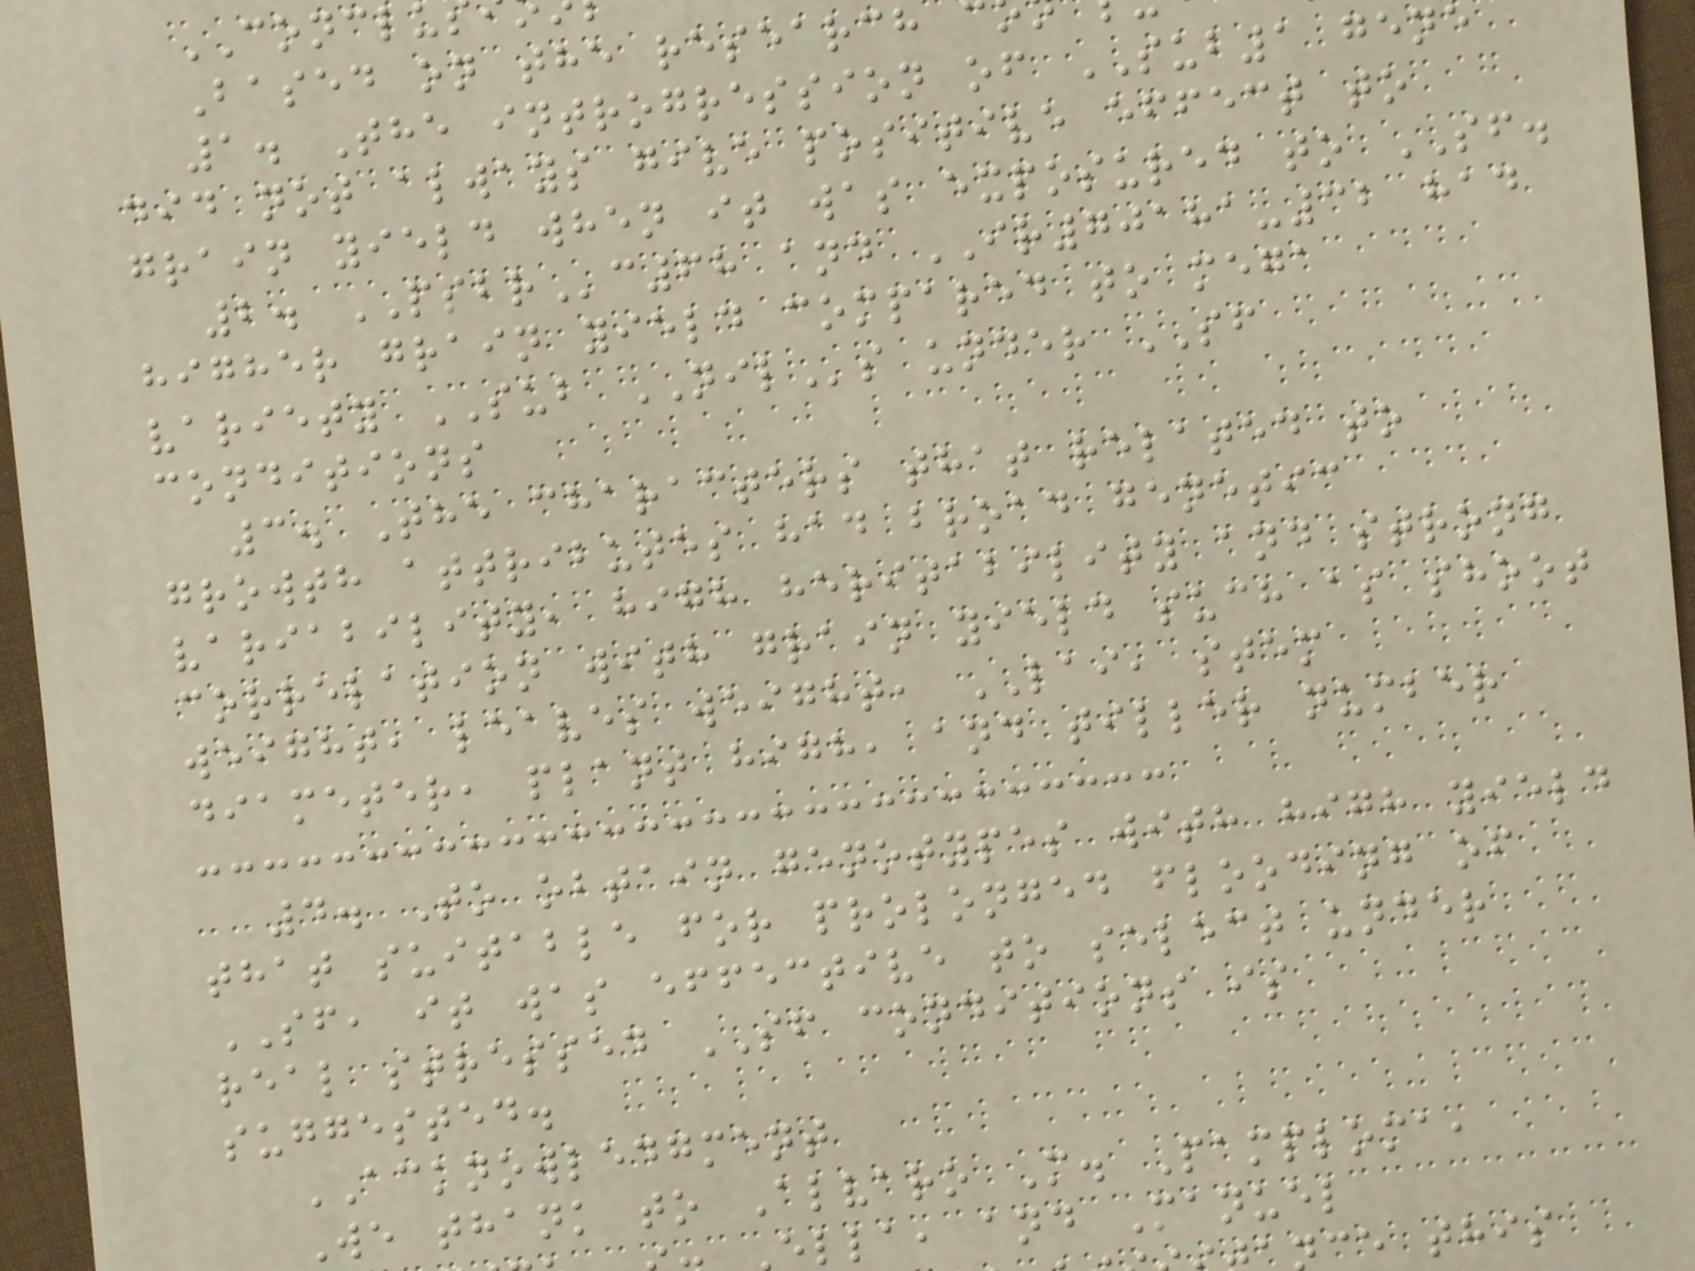CONCLU
Based on the research
1. The introgression of SUB1 gene
did not always give positive effect to
grain yield when it was exposured to SF.
2. PSBRc68 and IR70181-32 had
higher grain yield compared to mega
variety SUB NILs under SF
conditions
3. The characters that related to
growth attributes had broad genetic
variability, high heritability and strong
correlation with grain yield such as shoot
weight, leaves weight, LAI, stem
diameter, plant high, and tiller number
4. To obtain genotypes with high yield
that suitable for prolonged flooding of
SF, it was effective to select under
real stressed SF conditions is
suggested.
ACKNOWLEDGMENT
We thank to Alvaro M. Pamploma,
ella, and Manuel
